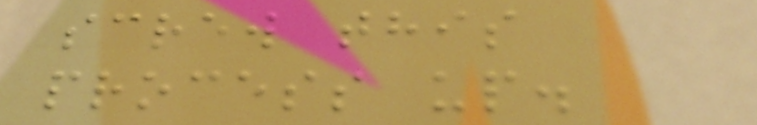screw this
process up.
